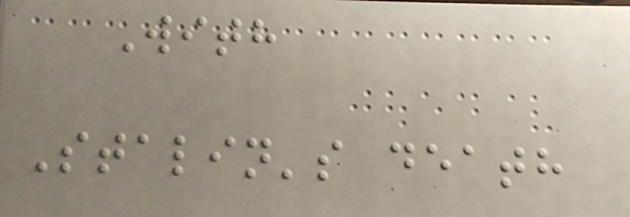With
Stalin's death
